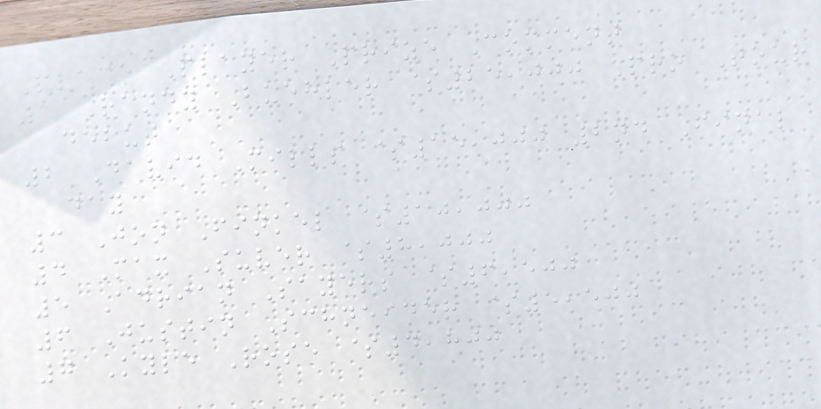Place Player Prize Comment
1 Randy Buehler $25,000 Pro Tour
debut
2 David Mills $15,000 2nd Final
day
3 Jon Finkel $10,000
4 Max Suver $8,000
5 Adrian Sayers $6,500
6 Justin Schneider $5,500
7 Kyle Rose $4,800
